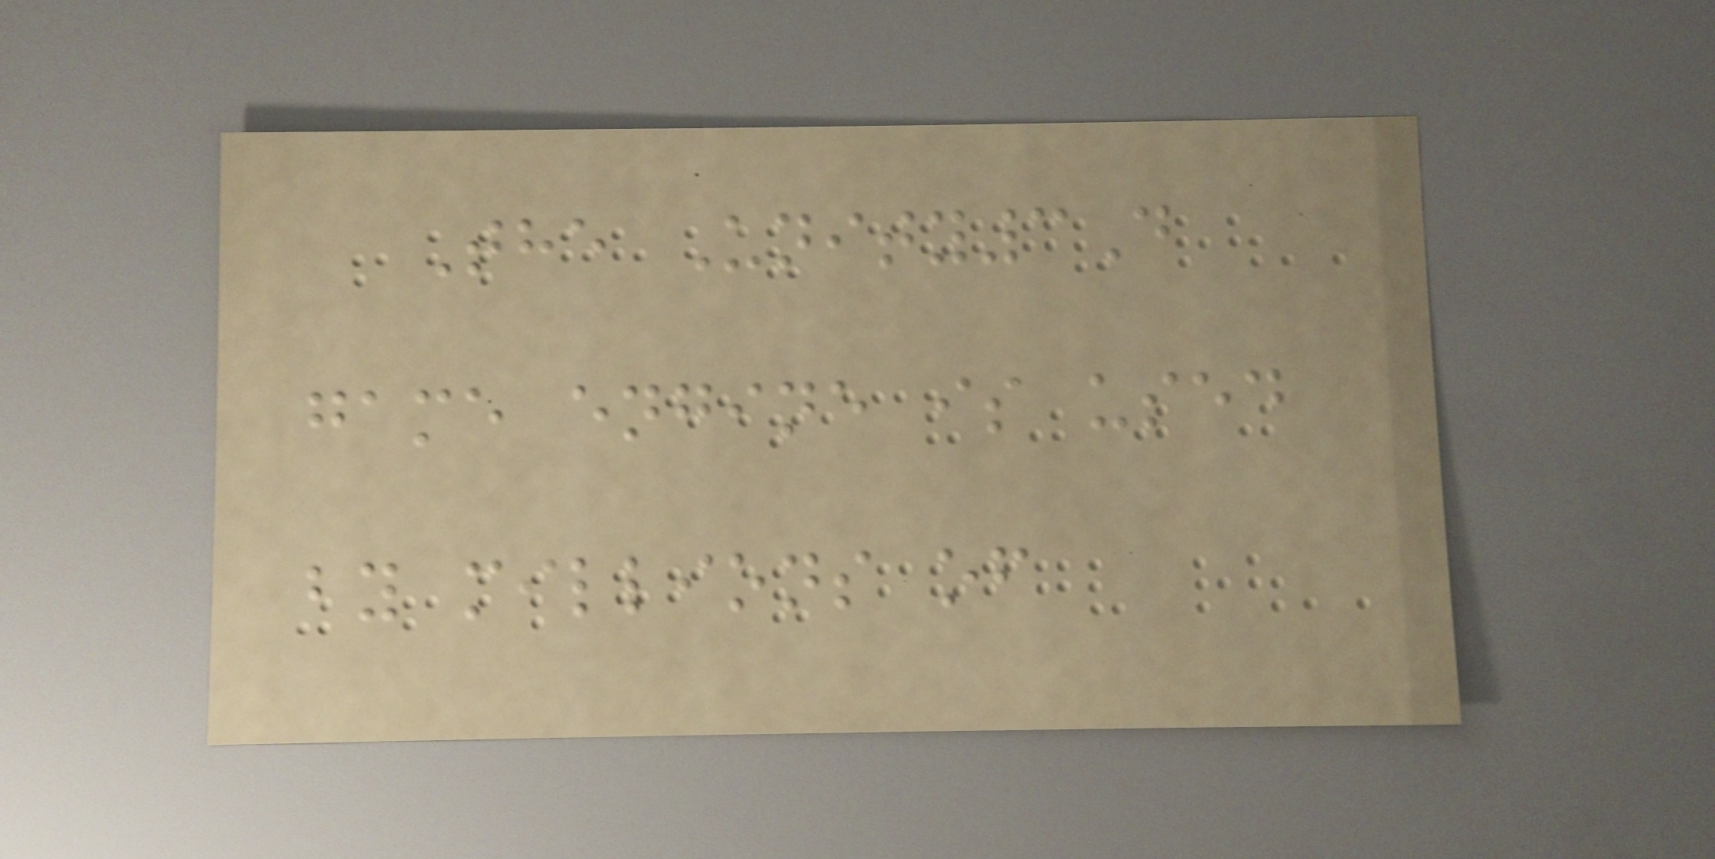The Unity3D
game engine is used
by millions of
